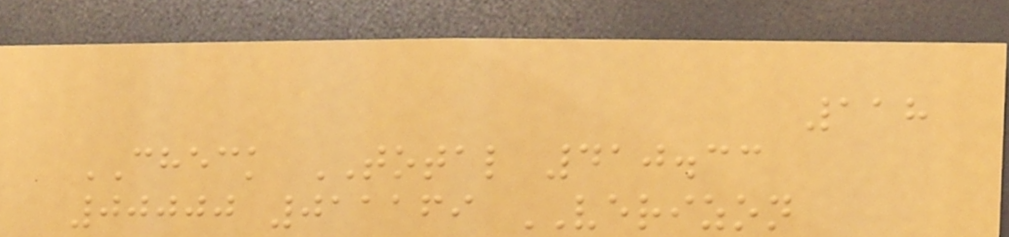118
CHECK TOTAL 410.33
00000 011169 VERIZON
